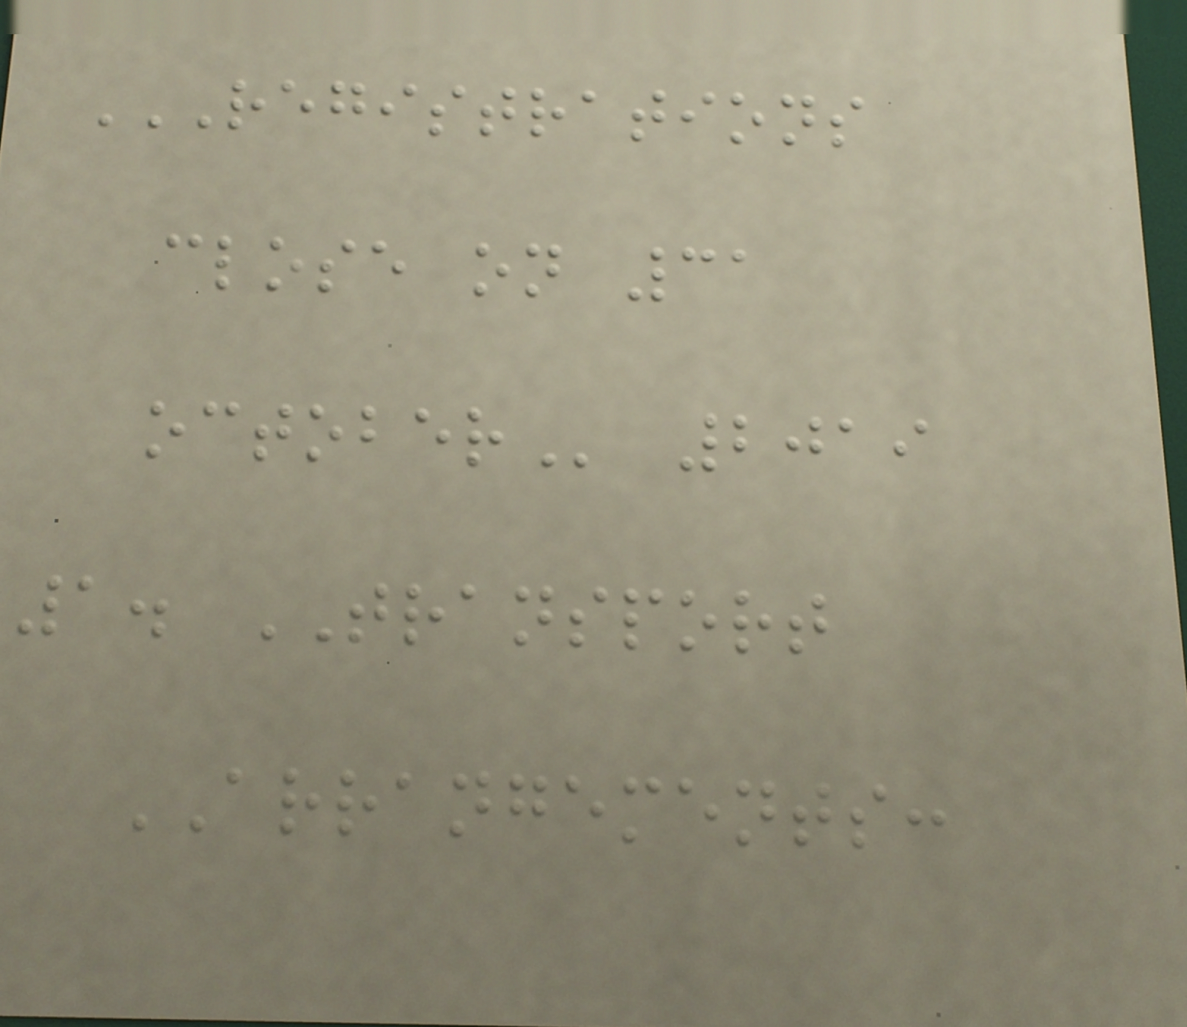REGISTRATIONS
CLOSE ON 31
OCTOBER 2019
1. TRANSPORT
ARRANGEMENTS:
